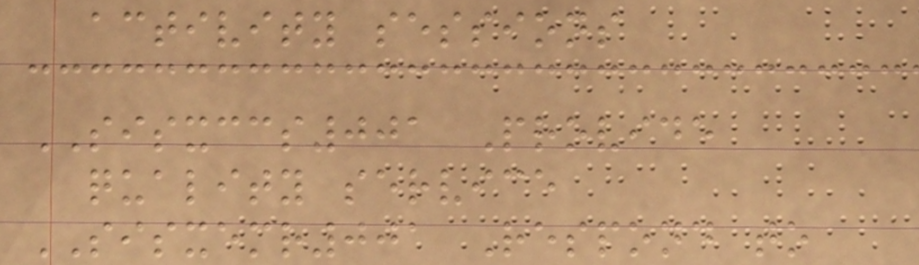activity sessions
SISXCCS001 Provide
quality service
SISXEMR001 Respond to
